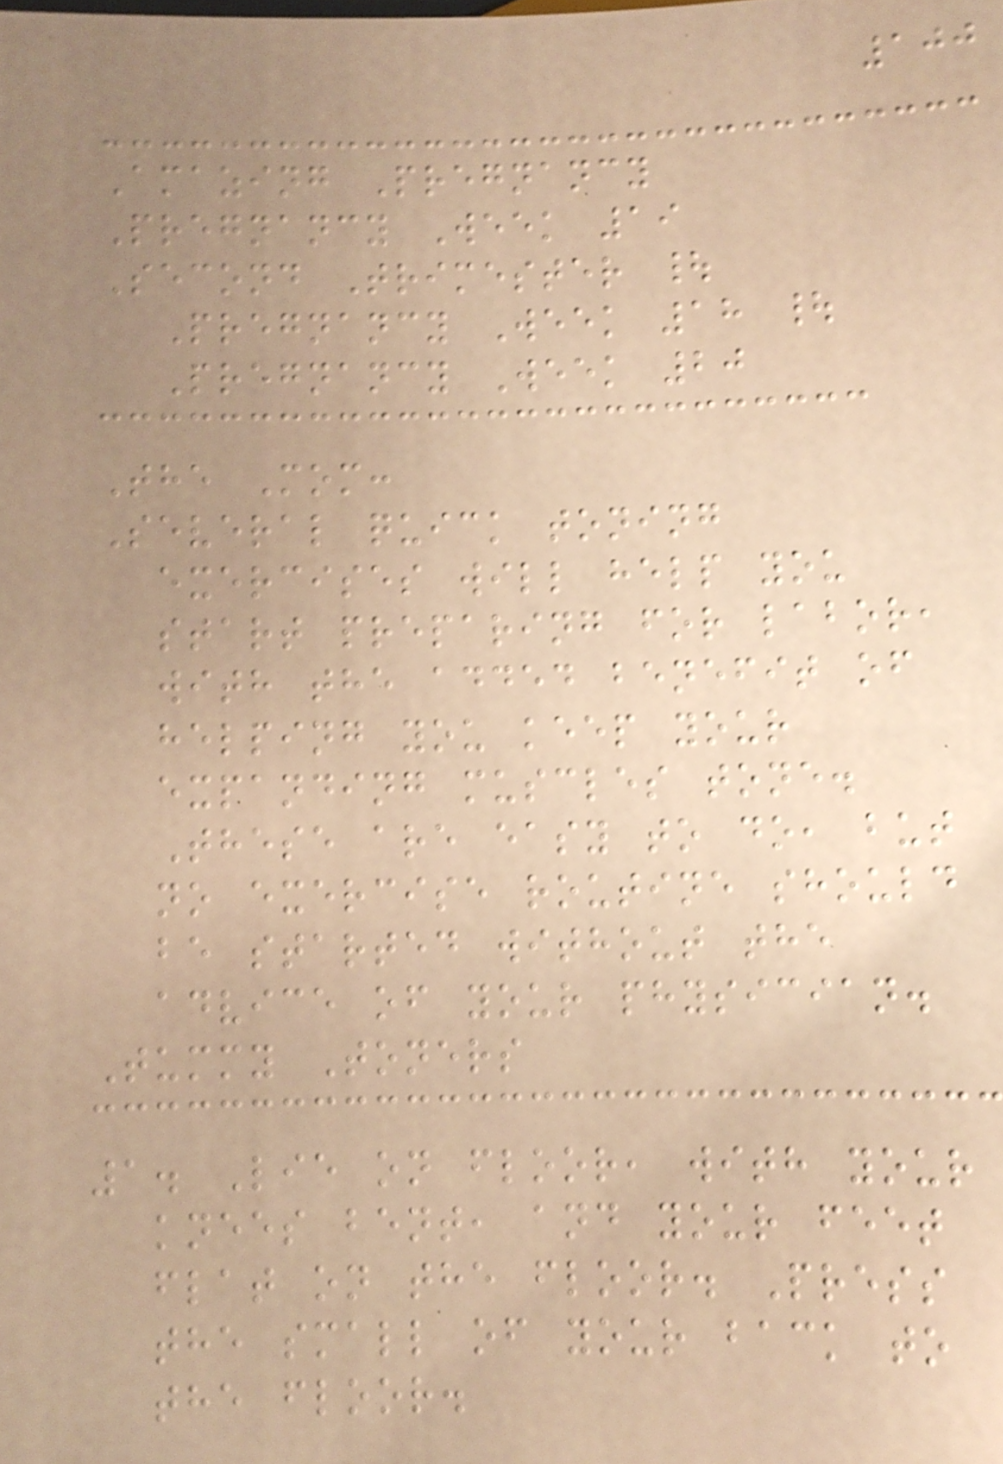100
Amazing Pregnancy
Pregnancy Week 19
Second Trimester |
Pregnancy Week 18 |
Pregnancy Week 20
The Mom:
Several quick toning
exercises will help you
start preparing for labor,
with the added benefit of
helping you keep your
expanding muscles tone.
These are easy to do, but
no exercise routine should
be started without the
advice of your physician.
Tummy Toners
1. Lie on floor, with your
knees bent, and your feet
flat on the floor. Press
the small of your back to
the floor.
